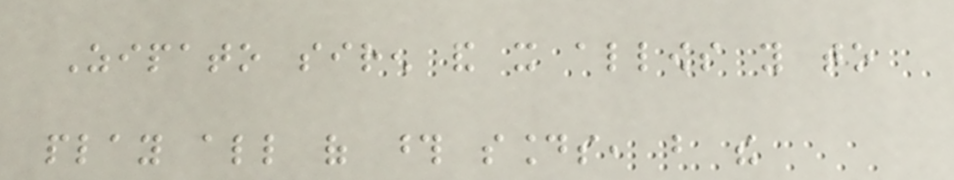Zipato siren and it allows you to
play all of those sounds, but the
